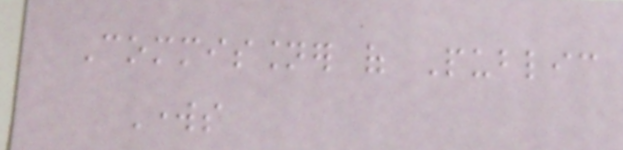Commissioner of Public
Works
